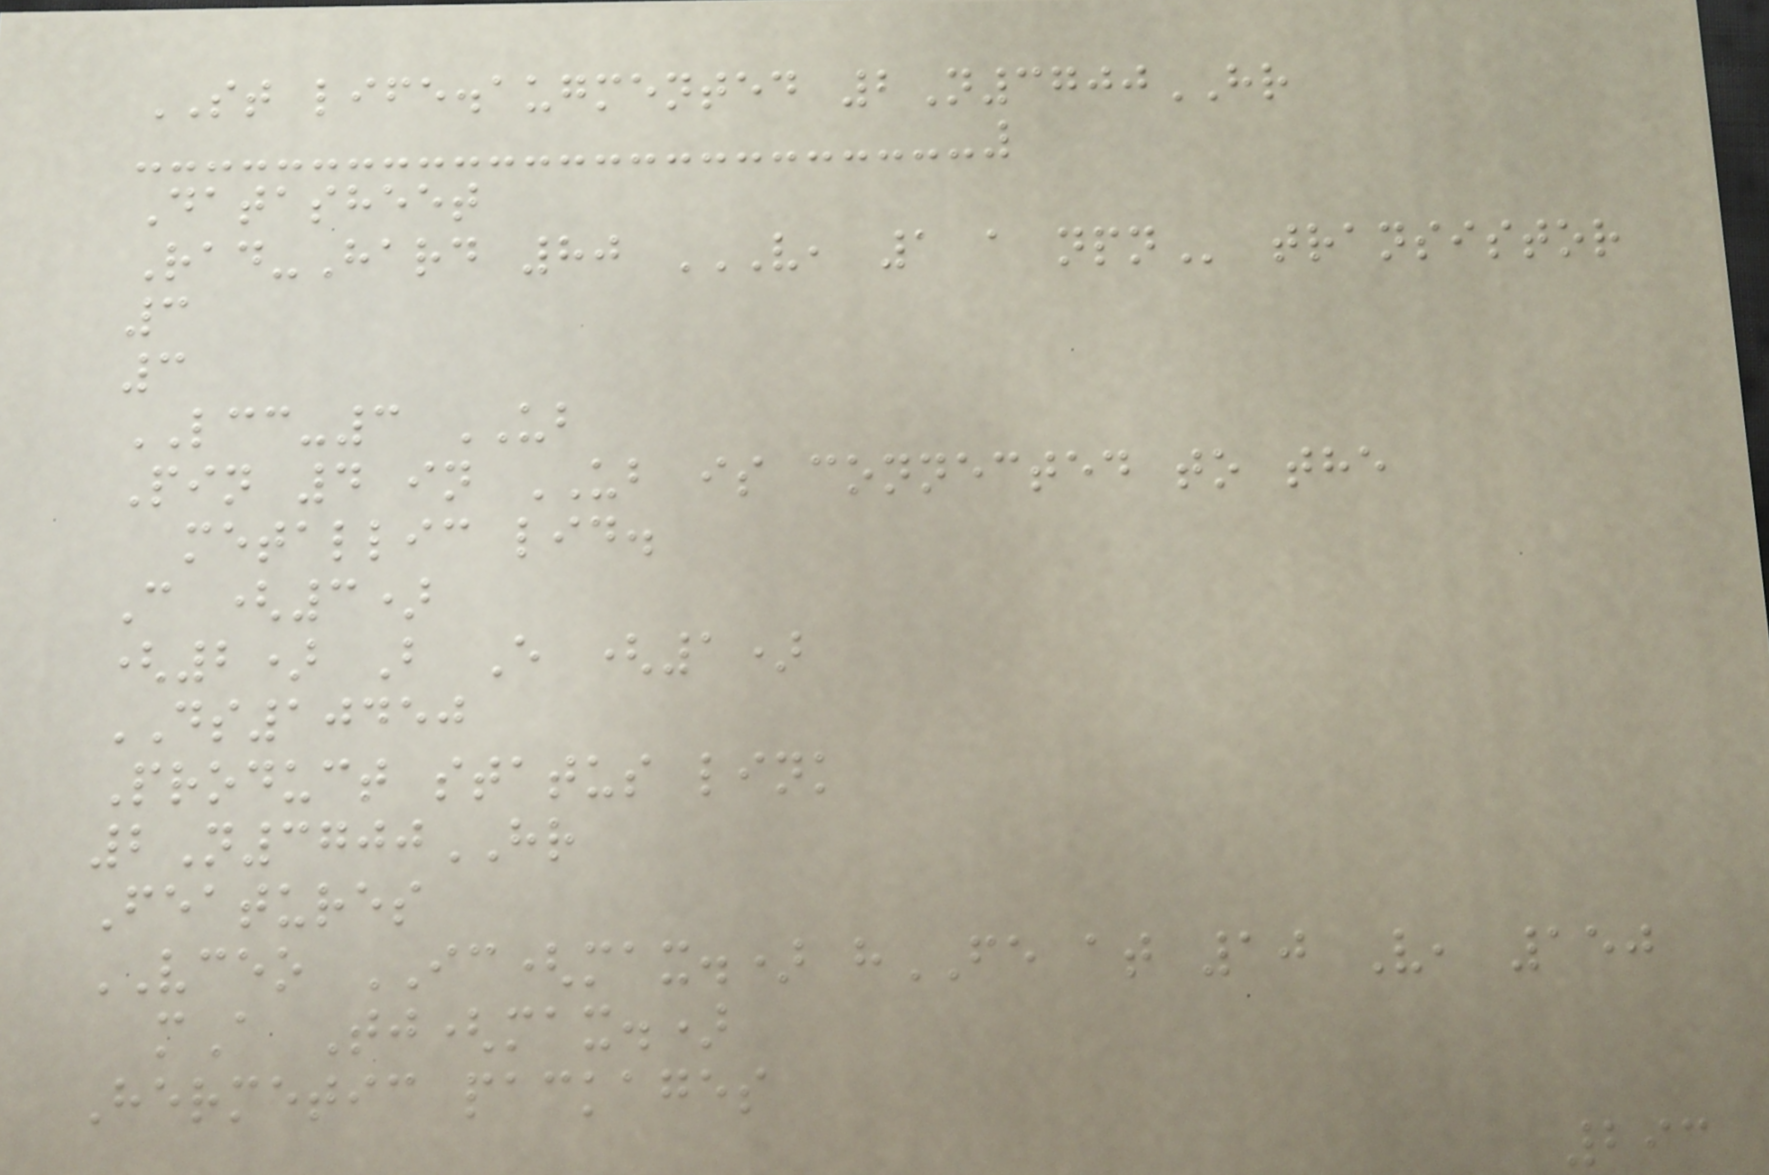ST life.augmented 2N3700HR
Datasheet
Rad-Hard 80 V, 1 A NPN transistor
3
3
LCC-3 UB
Pin 4 in UB is connected to the
metallic lid.
C (3)
(2) B E (1)
DS10450
Product status link
2N3700HR
Features
VCEO IC(max.) hFE at 10 V, 150
mA Tj(max.)
Hermetic packages
293
